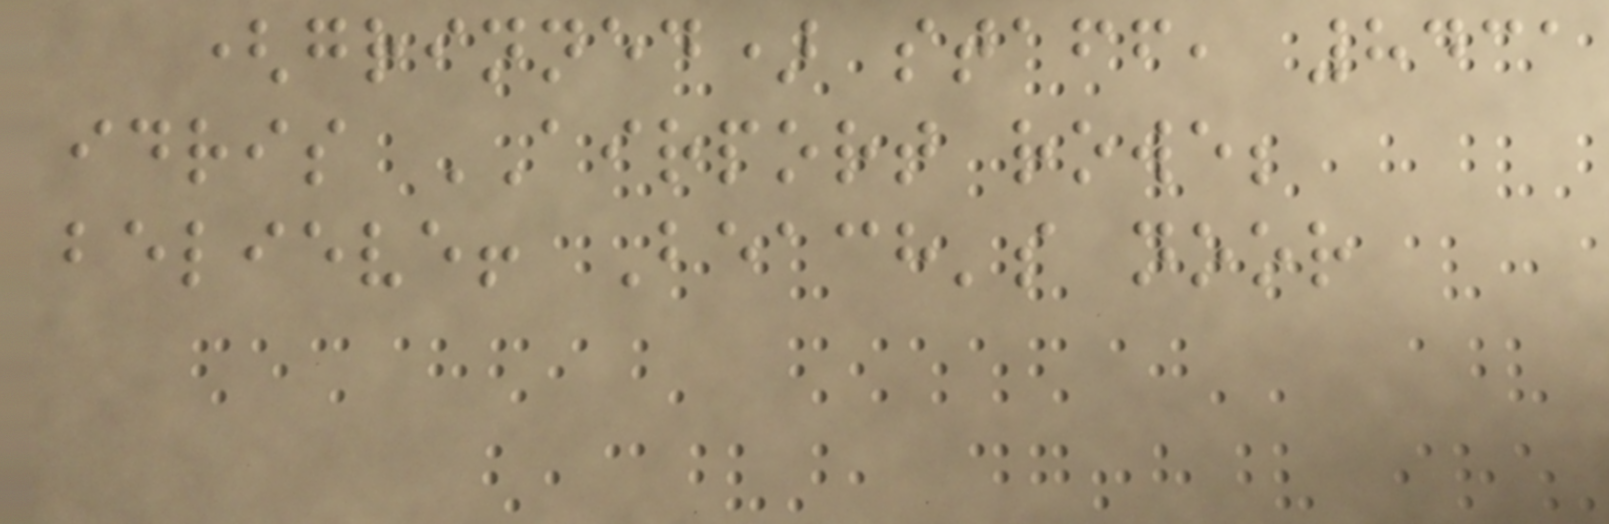(grinned) staff, 8431
idris AIRPORT rowe;
believe! Beach's noor
